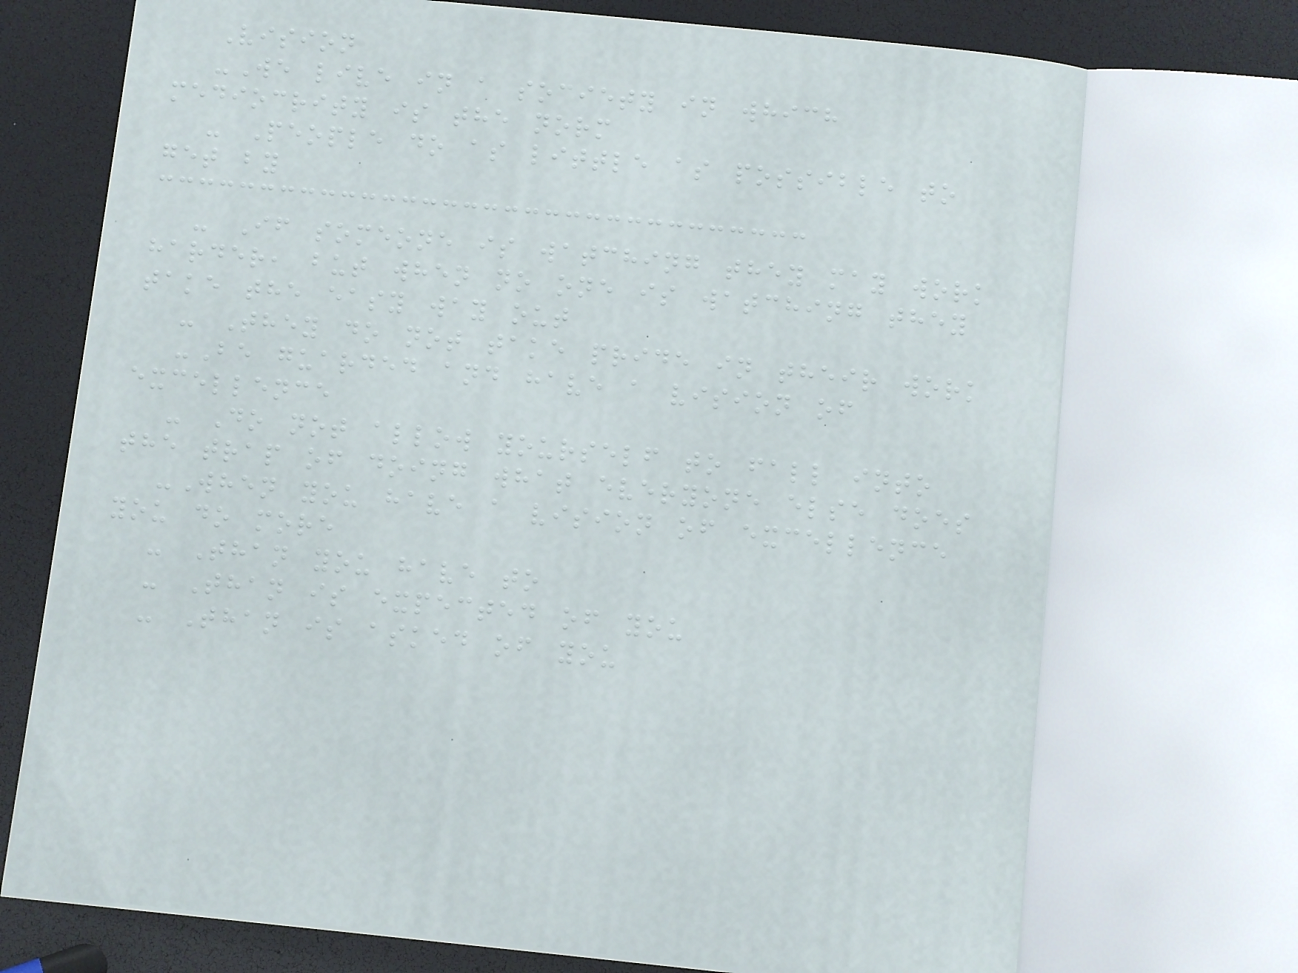Vision
-We live in a society in which
mediocrity is the norm
- People do as little as possible to
get by
- If someone is watching they may work
harder, but when no one is watching they
take the easy way out
- They do not take pride in their work
-Be guarded and have a vision of
excellence
- Do not allow yourself to fall into
the trap of doing what everyone else does
-When you have a vision of excellence
you do more
- Than you have to
- Than is expected of you
- Than is asked of you
